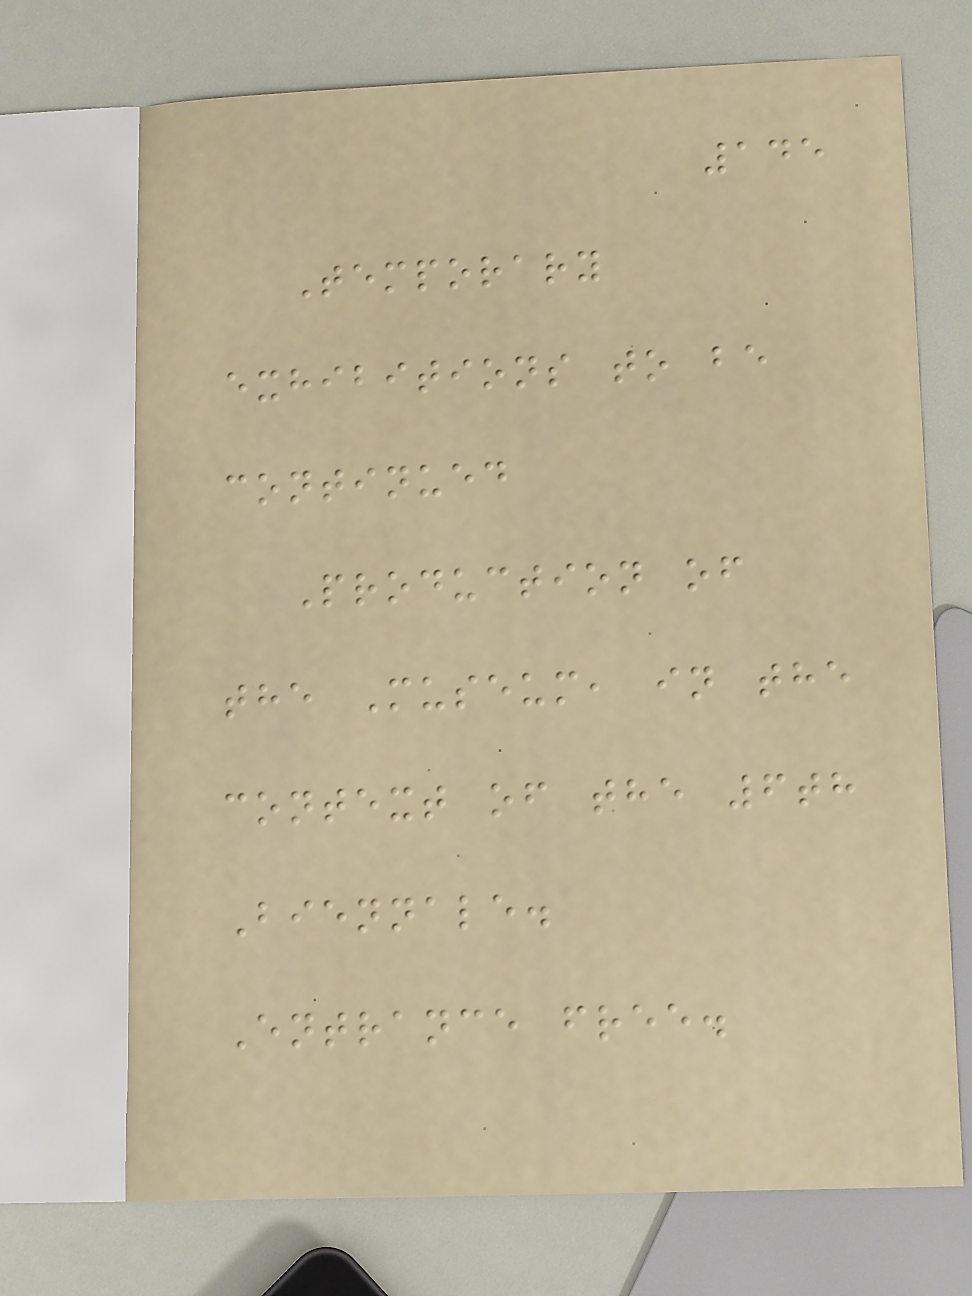145
Temporary
exhibitions to be
continued
Production of
the Museum, in the
context of the 6th
Biennale.
Entrance free.
